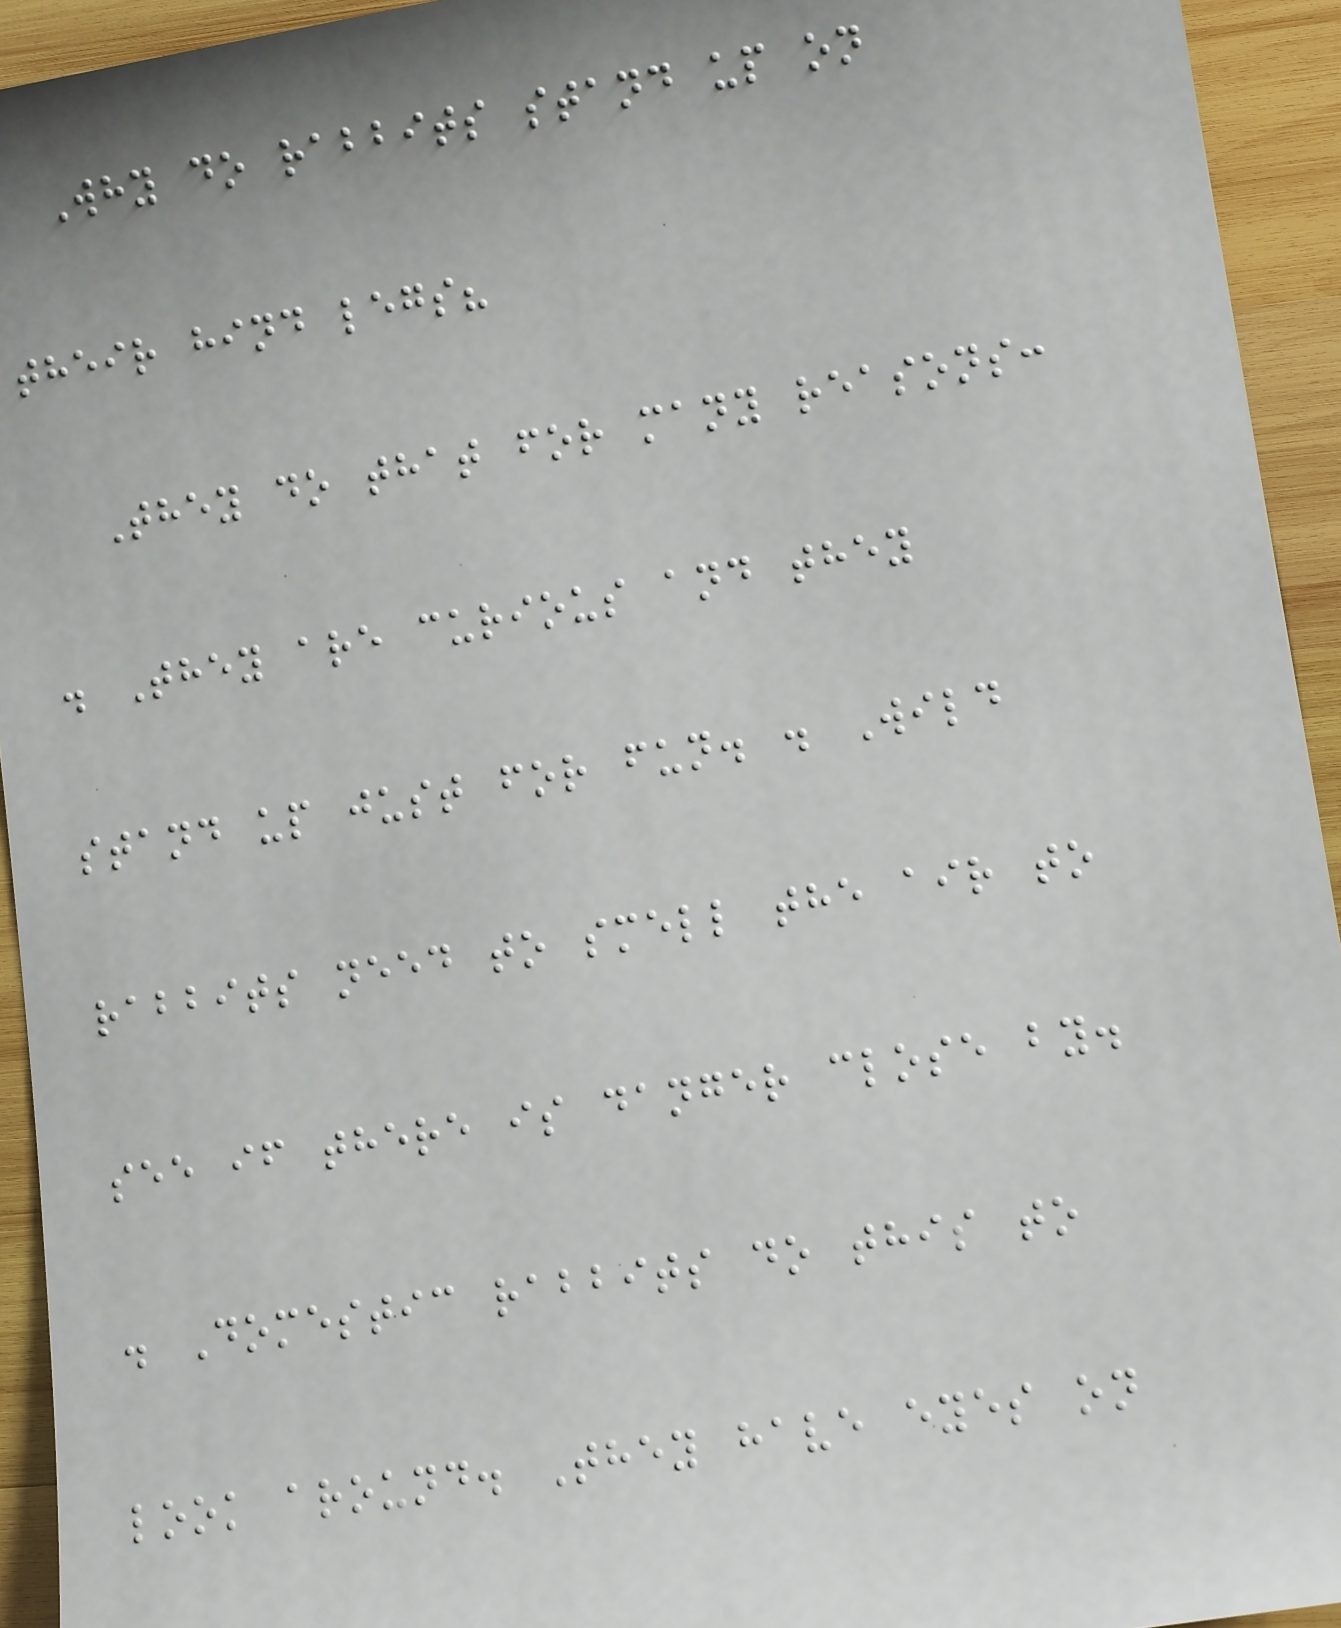Why do rabbits stand up on
their hind legs?
They do that for many reasons:
. They are curious and they
stand up just for fun. . Wild
rabbits need to smell the air to
see if there is danger close by.
. Domestic rabbits do this to
look around. They have eyes on
